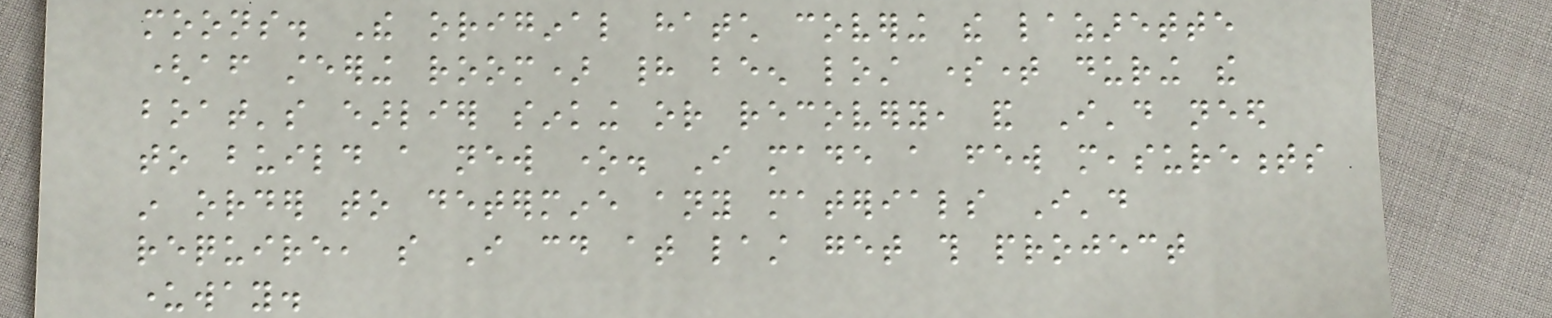moons. The original hatch covering the lazarette
(after steering room) had been lost sometime during the
boat's earlier sinking or recovery, and I'd need
to build a new one. I made a few measurements
in order to determine any materials I'd
require, so I could at last get this project
underway.
